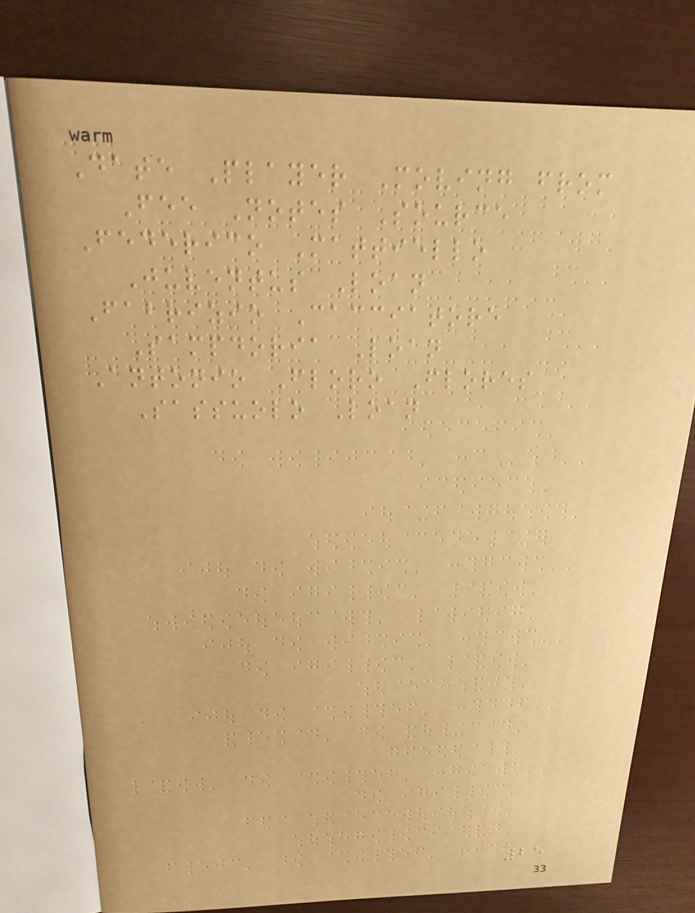Date Player Moving from
Fee Notes Source
Federico Mattiello
Juventus Loan
Fabrizio Cacciatore
Sampdoria Loan
Antonio Floro Flores
Sassuolo Loan
25
